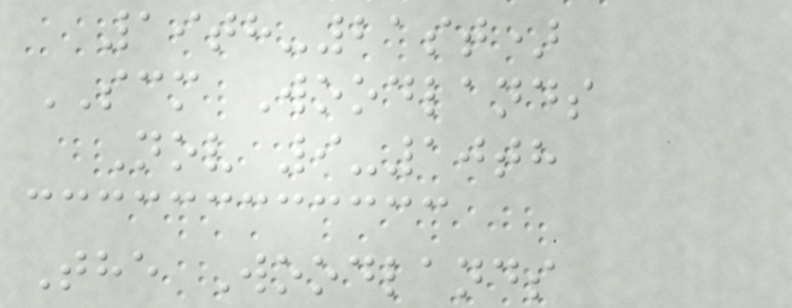19th-21st)
SCM Woodlands
Nov 9-10th
The Woodlands
